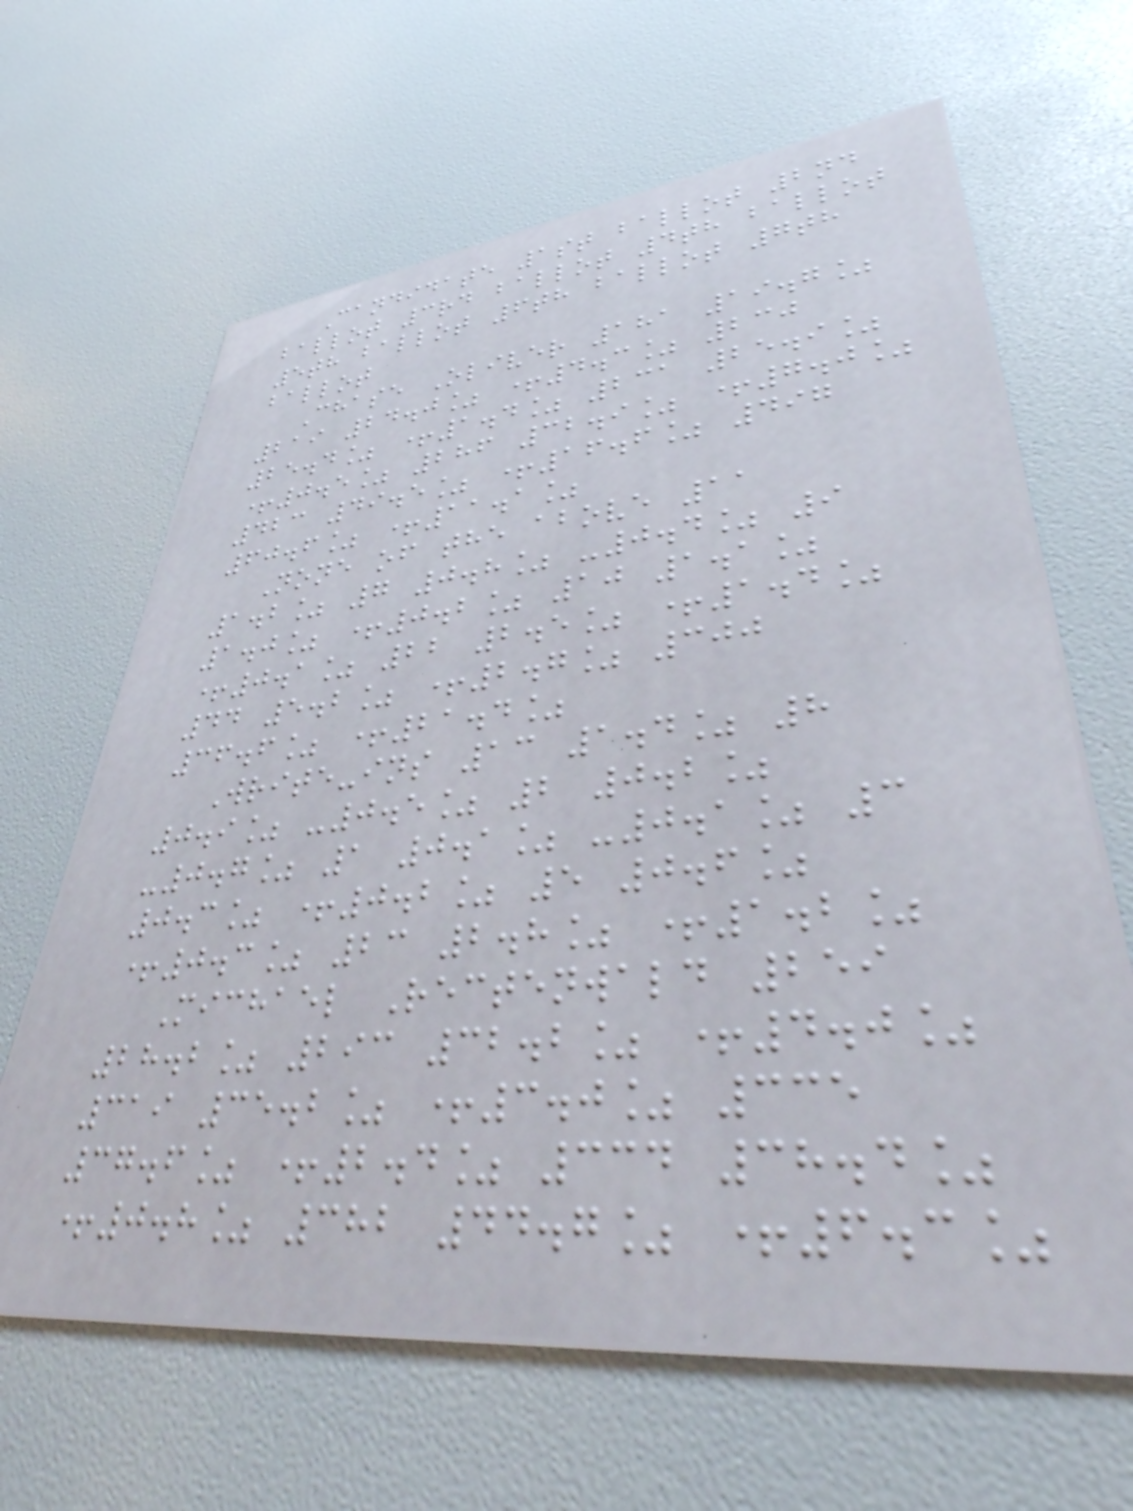Candidate 1st ballot 2nd
ballot 3rd ballot 4th ballot
5th ballot 6th ballot 7th
ballot
Chase Oliver 181 19.7%
219 24.0% +4.3% 230
25.4% +1.4% 231 25.9%
+0.5% 286 32.9% +7.0%
423 49.5% +16.6% 497
60.6% +11.1%
None of the above 11
1.2% 7 0.8% -0.4% 9
1.0% +0.2% 10 1.1%
+0.1% 22 2.5% +1.4%
44 5.2% +2.7% 300
36.6% +21.4%
Write-ins 13 1.4% 8
0.9% -0.5% 2 0.2%
-0.7% 1 0.1% -0.1% 3
0.3% +0.2% 5 0.6%
+0.3% 23 2.8% +1.2%
Michael Rectenwald 259
28.2% 293 32.2% +4.0%
319 35.2% +3.0% 335
37.6% +2.4% 334 38.4%
+0.8% 382 44.7% +6.3%
